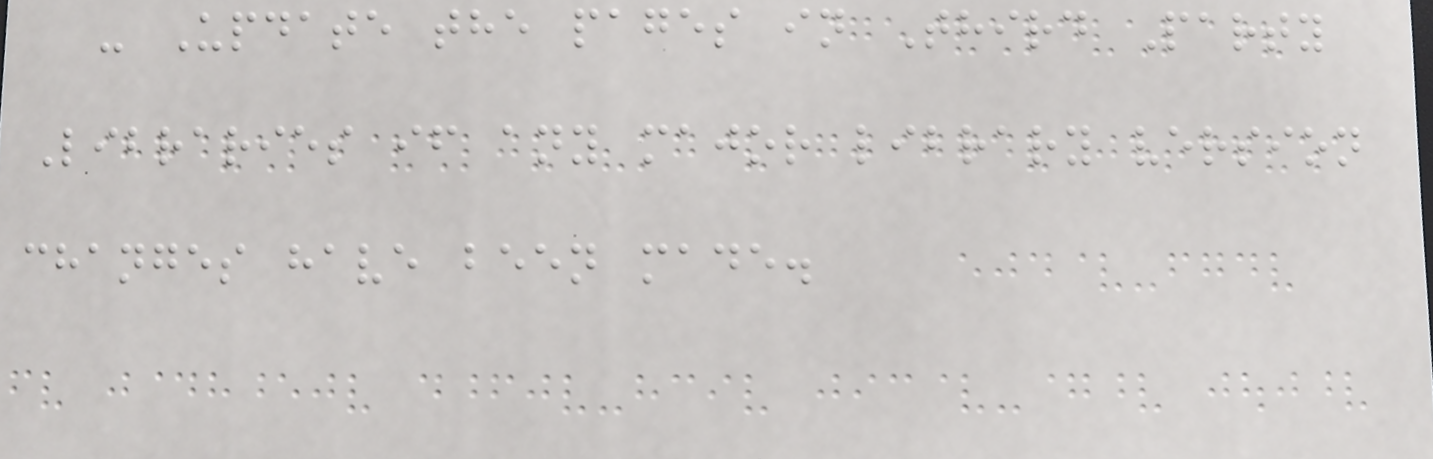- Update the pages in Third Party
Libraries if any major library version
changes have been made.
